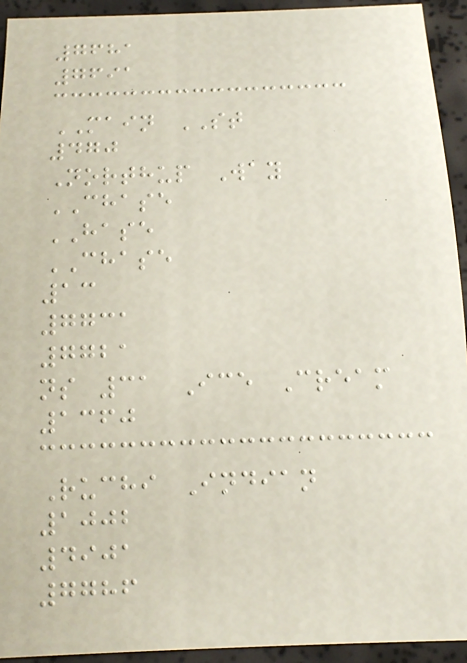7681
7691
MAIN ST
470
Northup Way
CHASE
HASE
CHASE
13
7731
7721
ns 31 Ice Cream
1360
Ruchi Indian
1002
4901
7786
